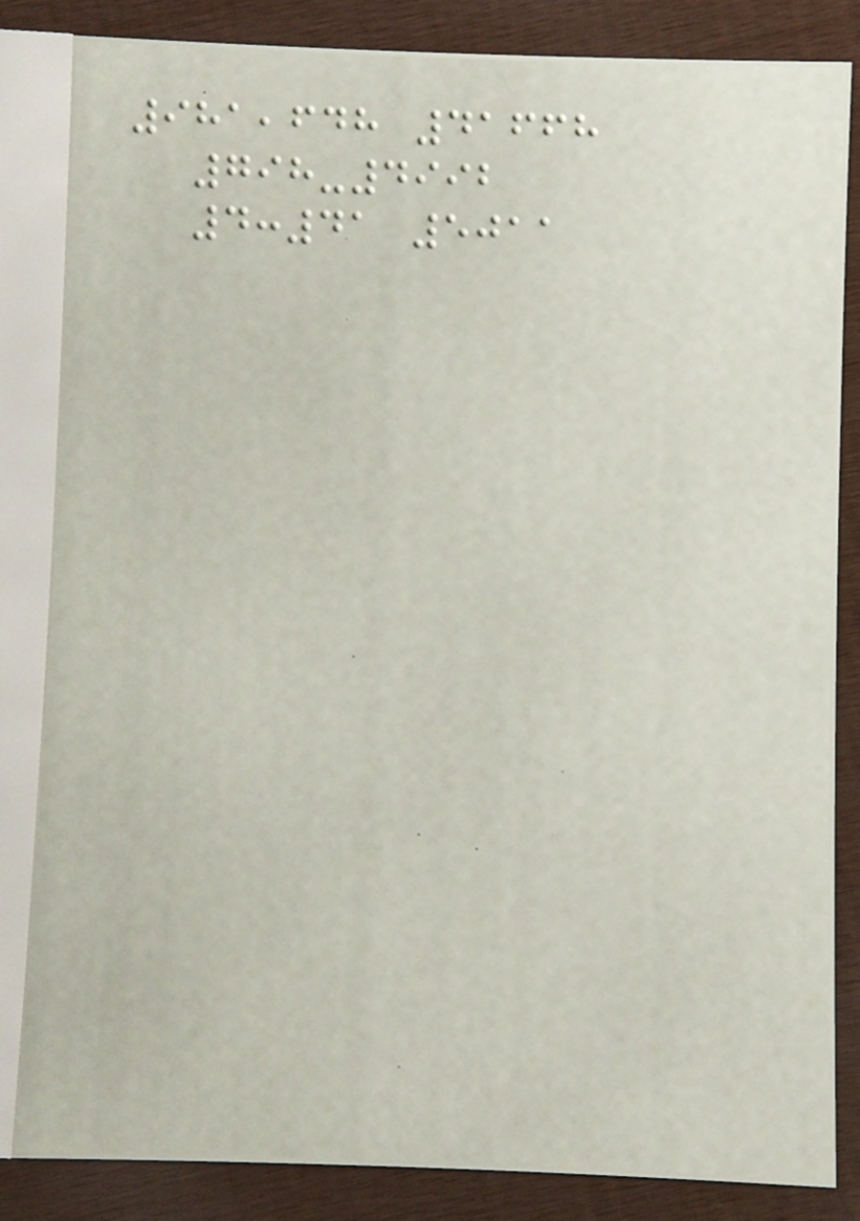981,648 41668
798-4992
4:41 5011
